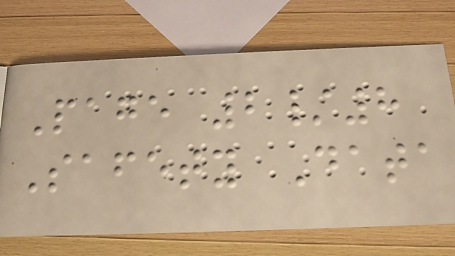Page 2/8
Safety Data
